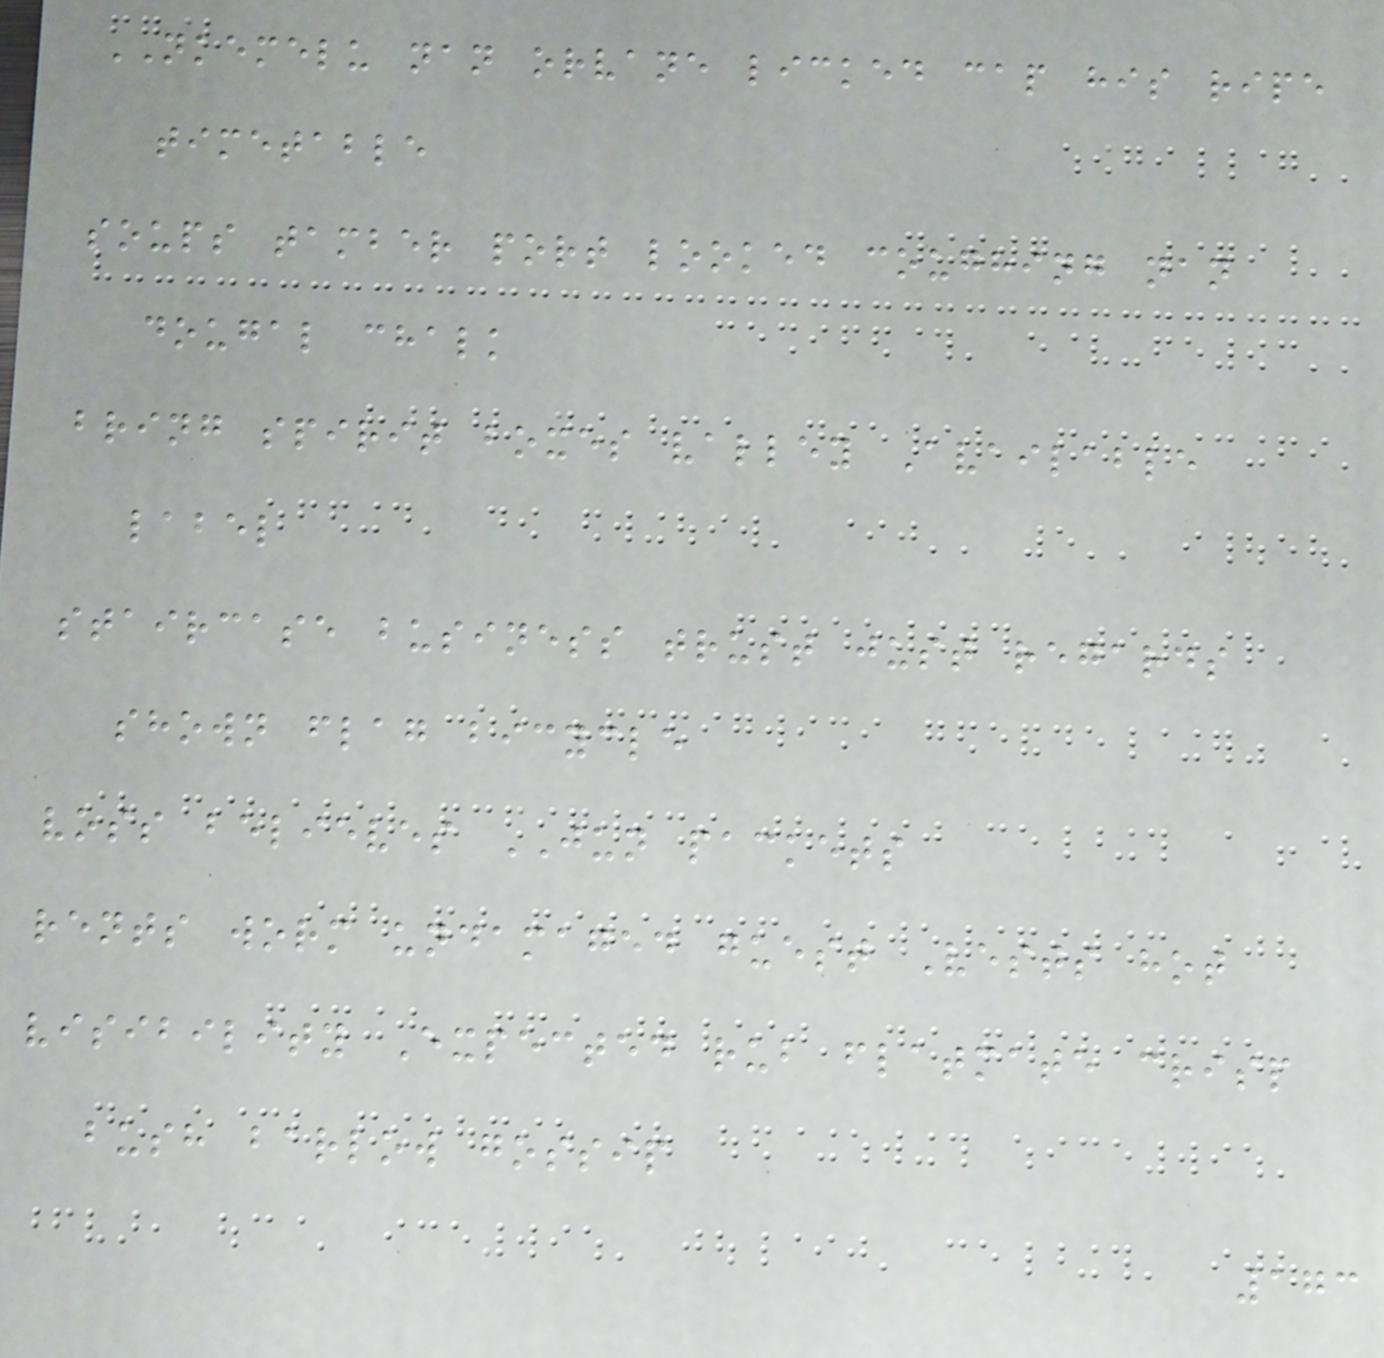NKEMELU nan orvane licked cap his ripe
timetable
soups tamber port looked coughing nan
dougal chalk
bring spirit boxes valley Available
label
staircase business trust just regards
shown flag bicycle
voss believes JUN packets
rents worm undamaged guest Vests hot
visibility Expected rub flatmate crisp
bush barlow gossip
173
